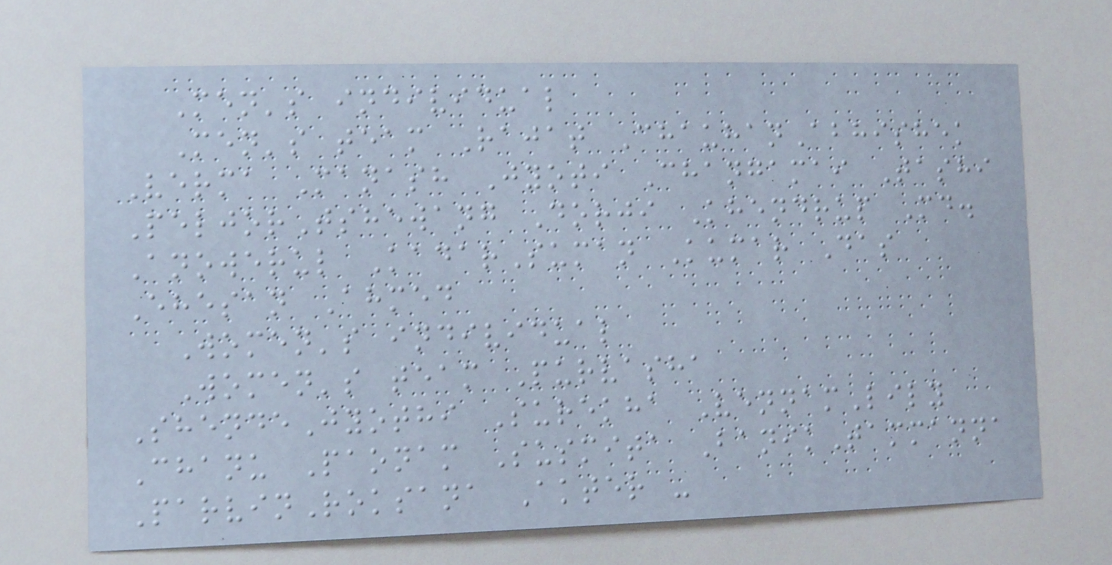Men's individual
Men's team Rajat ChauhanAbhishek
Verma Manash Jyoti Changamai Tashi
PeljorTshewang Dorji Khendrup Md.
Anowerul KadarSuman Kumar Das
Ehesan Ahmed
Women's individual
Women's team Purvasha
ShendeJyothi Surekha VennamLily
Chanu Paonam Susmita BanikTammanna
ParvinRoksana Akter -
